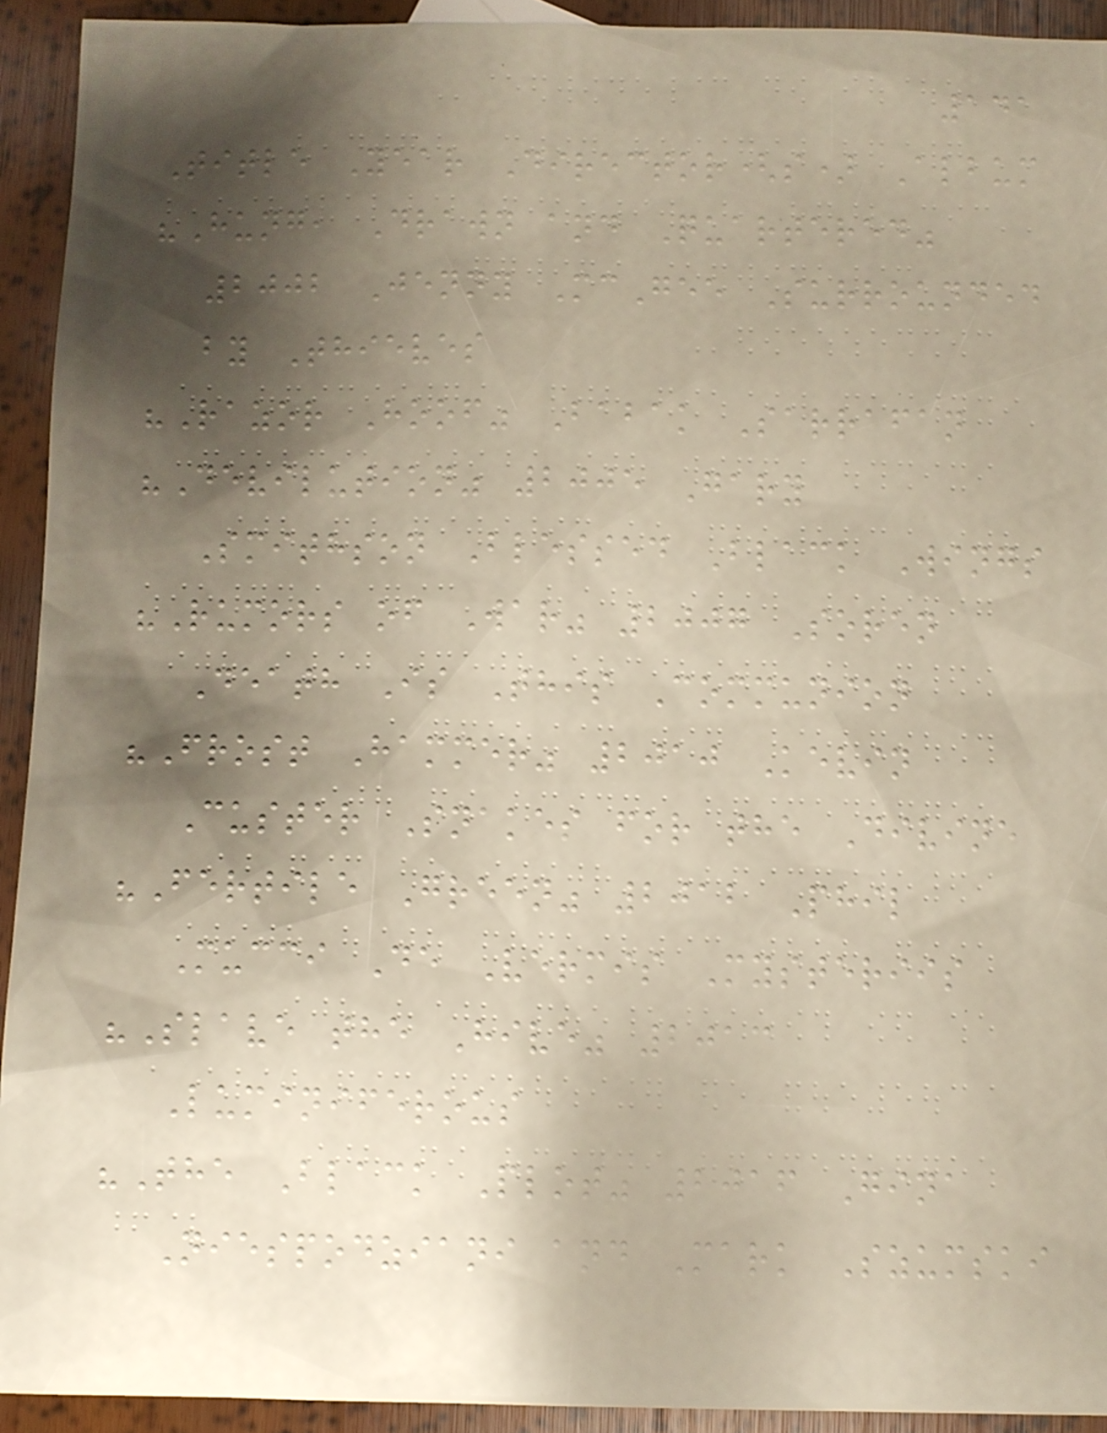141
Title Year Director(s) Album
"Hung, Drawn and Quartered"
2002 Jenny McGee Surrounded
by Thieves
"Razor Hoof" Babak Sarrafan
"Devilution" 2005 Gary
Smithson Blessed Black Wings
"Rumors of War" 2007 Soren
Death Is This Communion
"Frost Hammer" 2010 Kevin
Custer Snakes for the Divine
"Fertile Green" 2012 Phil
Mucci De Vermis Mysteriis
"Slave the Hive" 2013
Luminiferous
"The Black Plot" 2016 Gina
Niespodziani and Mark Szumski
